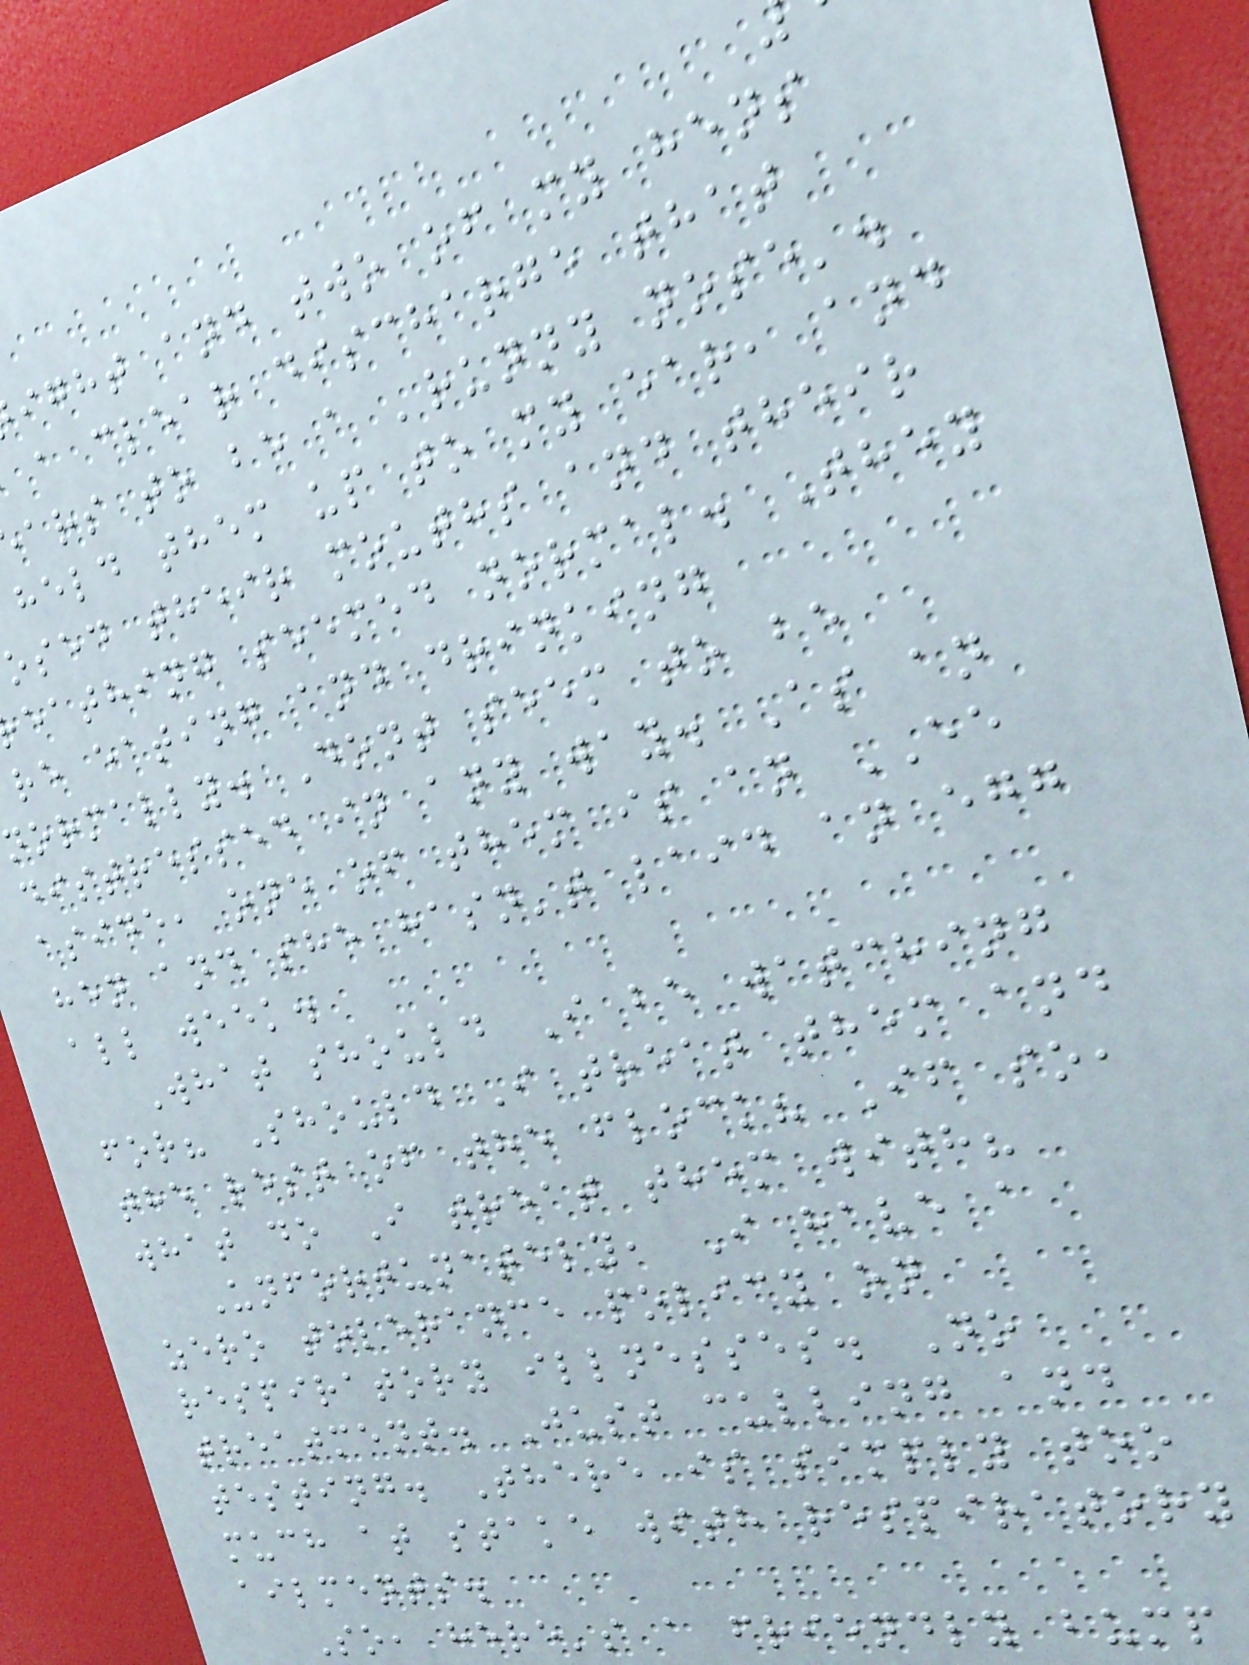ight and two of my hens
a clear discharge that
ars to be a 'runny nose'.
held them up to my ear, and
osed their mouths and their
eathing seemed normal. They
re eating and drinking
normally. Dont seem to be
distressed in any way. As an
aside, one of them is an EE
hen and she hasn't laid an egg
all week.
What should I be watching
for? Should I treat them and
the rest of the flock? If so,
what do I treat them with?
Unfortunately, I have a
zero tolerance policy on
respiratory illnesses. No
treatment. Just culling and
testing. There is simply too
much at stake with respiratory
ailments.
So, here's a friendly bump
